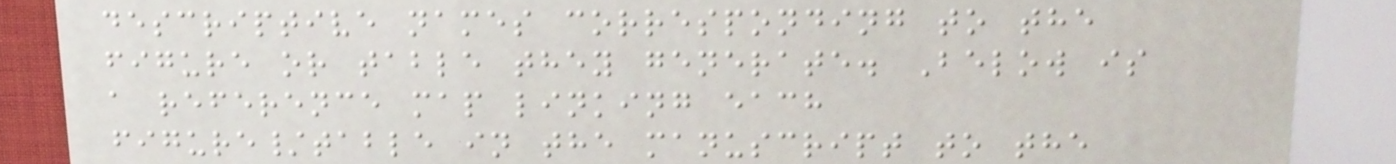descriptive names corresponding to the
figure or table they generate. Below is
a reference map linking each
figure/table in the manuscript to the
